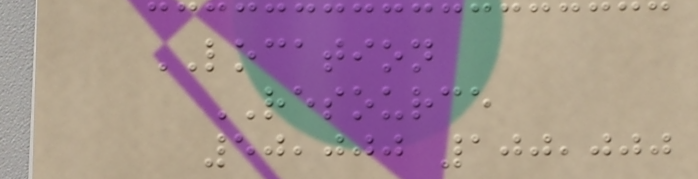LOCATION
RESOURCE
50,000 100,000
